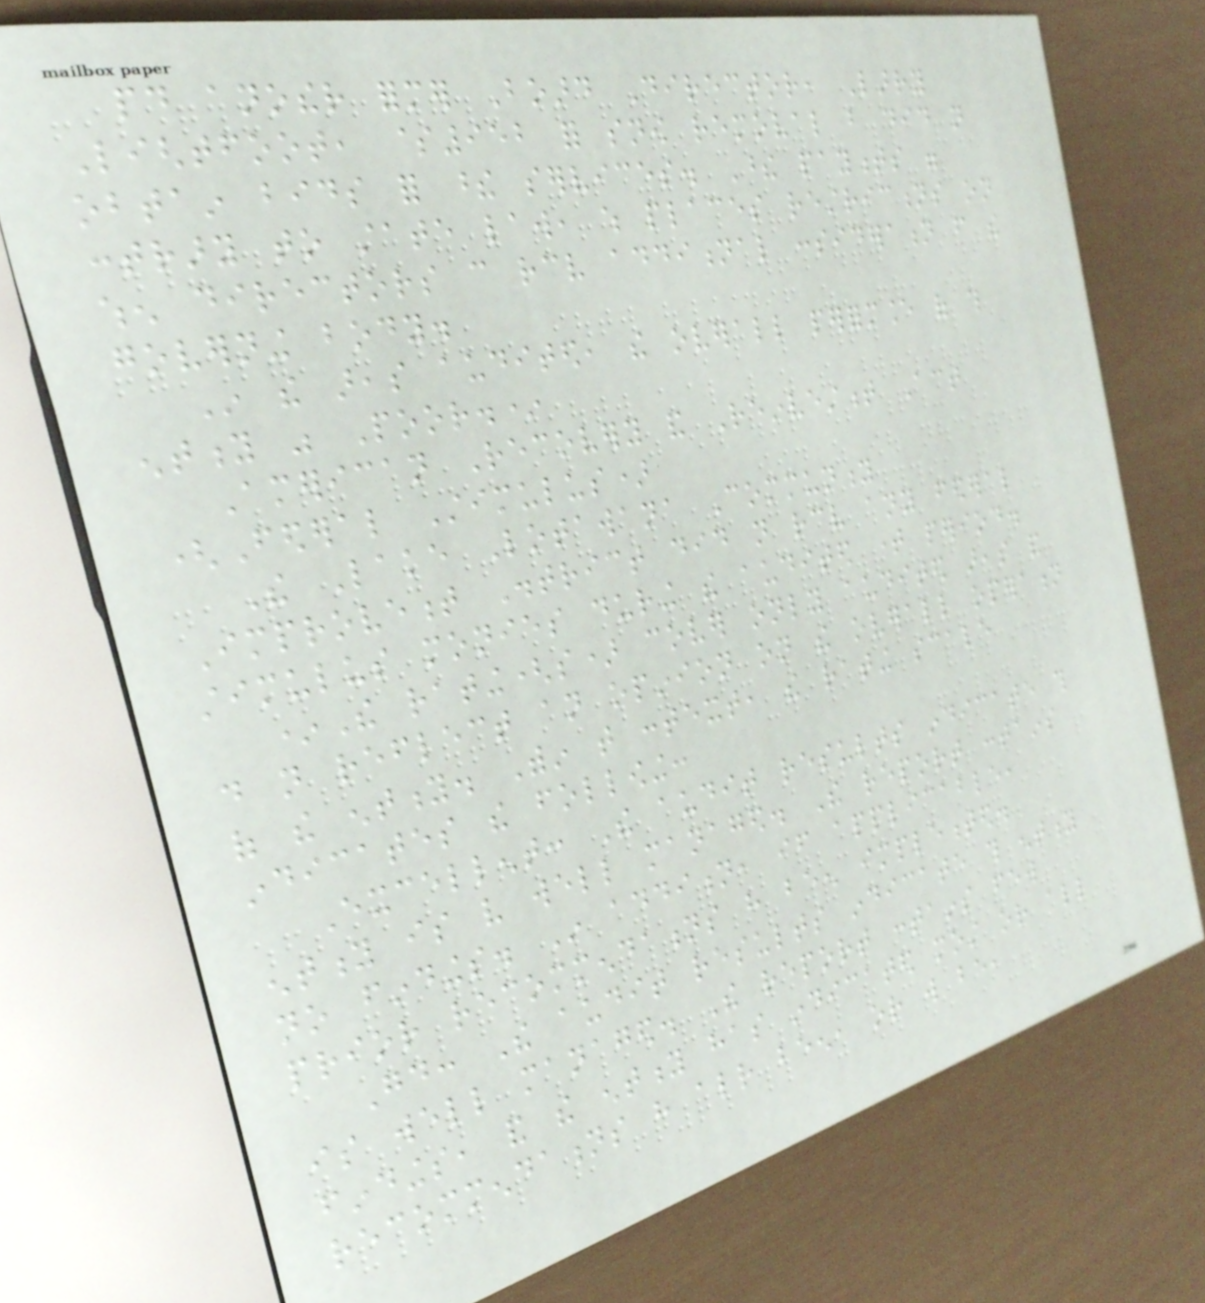paid another former Board Director, Larry
Lightfoot, $952 for snow removal but did not
obtain bids for these services. These payments were
contrary to state law, which places restrictions on
when directors can receive additional consideration from the
governing body.
In the areas audited, the overall performance of this
entity was Poor.*
American Recovery and Reinvestment Act
(Federal Stimulus)
The Lake Lotawana Community
Improvement District did not receive any federal
stimulus monies during the audited time period.
*The rating(s) cover only audited areas and
do not reflect an opinion on the overall operation
of the entity. Within that context, the rating scale
indicates the following:
Excellent: The audit results indicate this
entity is very well managed. The report contains
no findings. In addition, if applicable,
prior recommendations have been implemented.
Good: The audit results indicate this entity
is well managed. The report contains few
findings, and the entity has indicated most or all
recommendations have already been, or will be,
